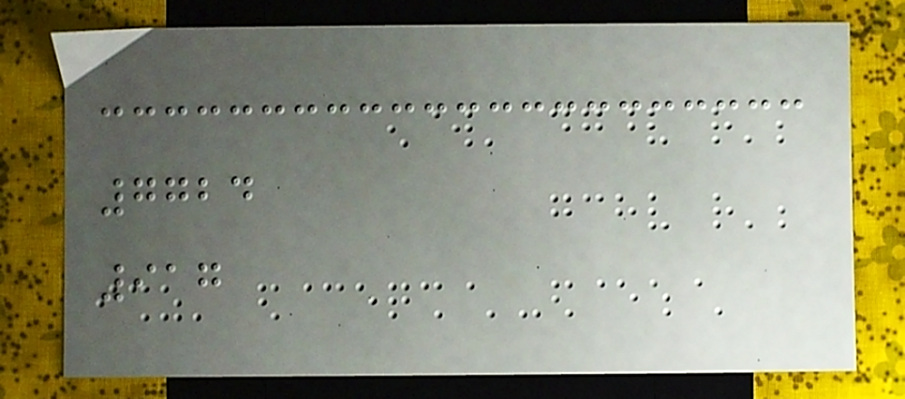7724
917
